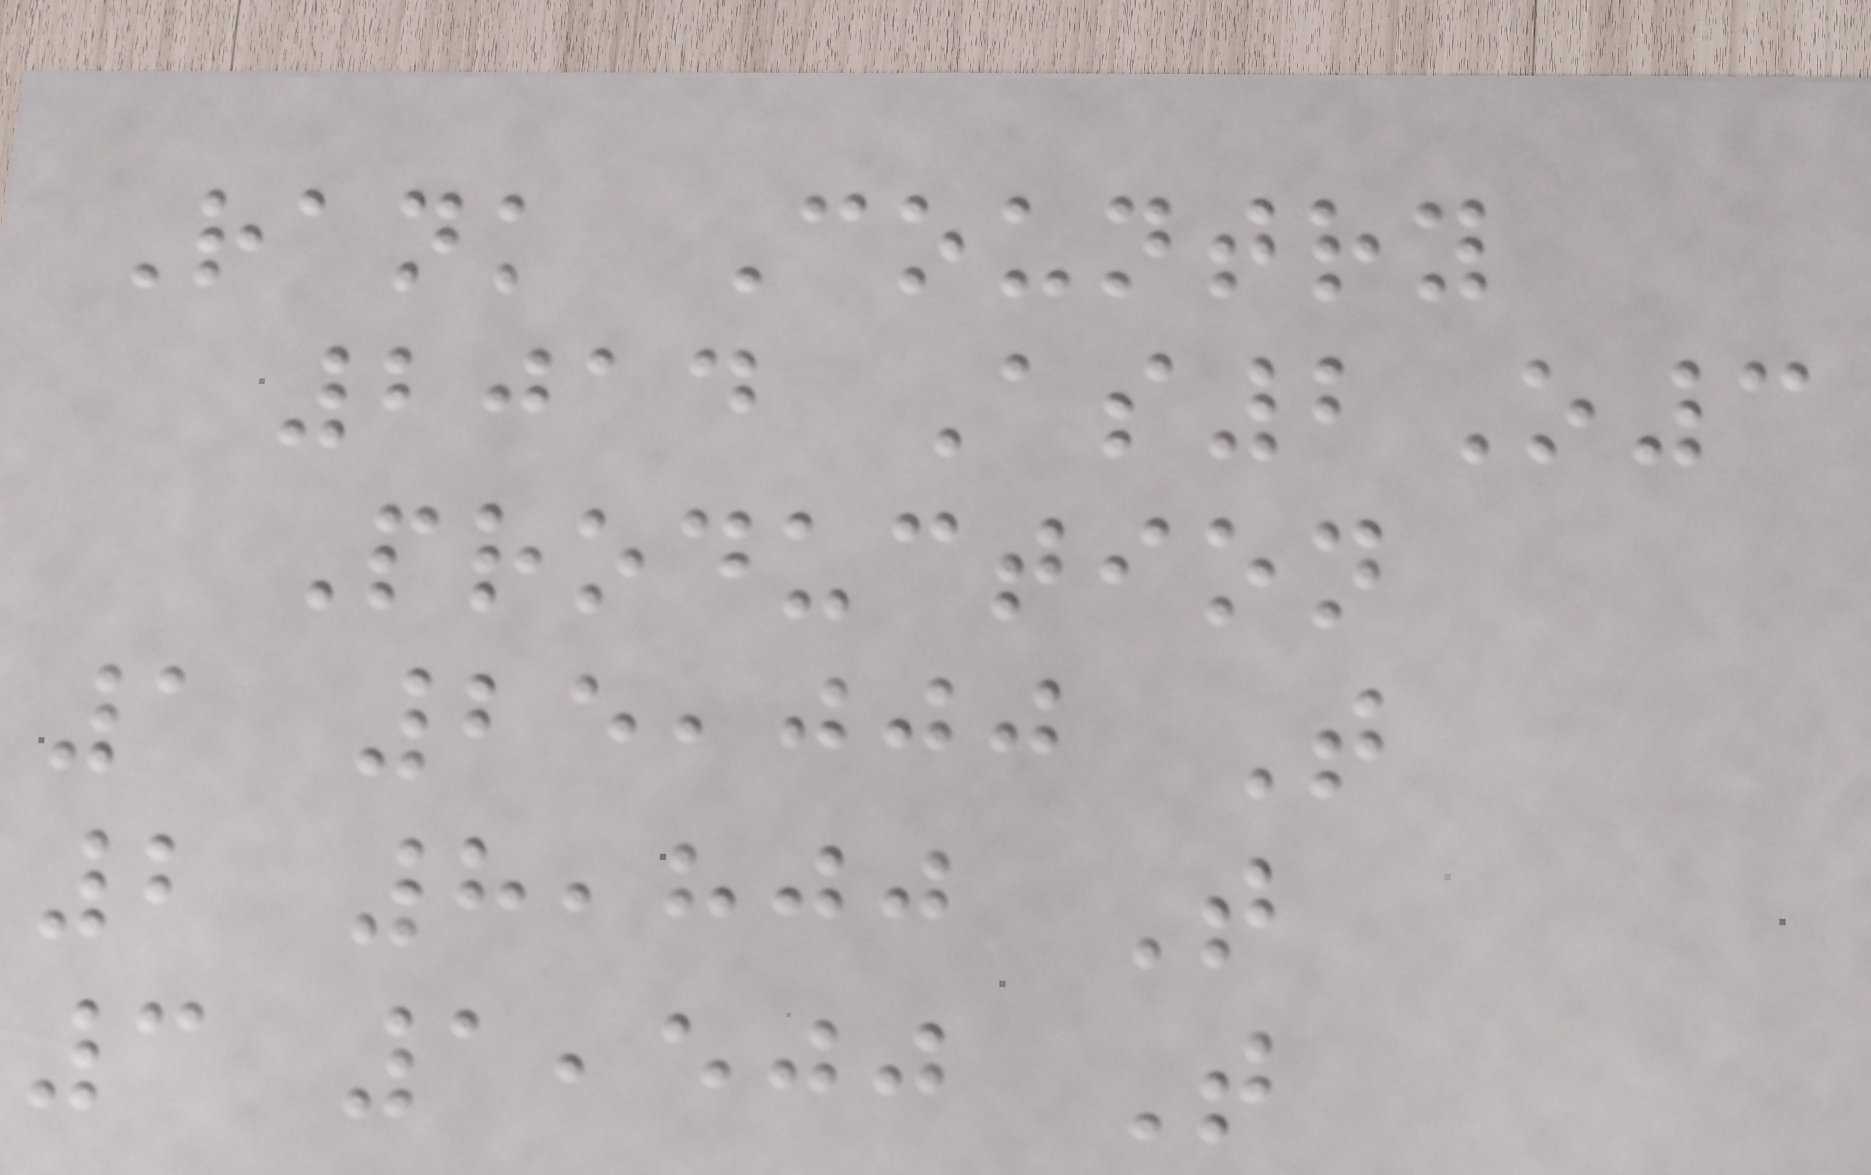Rank Country
2014 As2O3
Production
1 25,000 T
2 8,800 T
3 1,500 T
